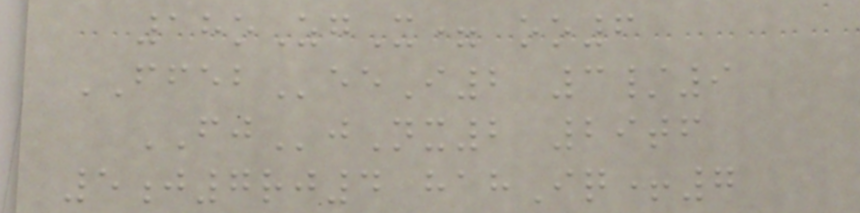18oZgX= oo6
FFEBeeI2 3/9
FJjNx2 29tf
5j7rj4 hahIq+7
